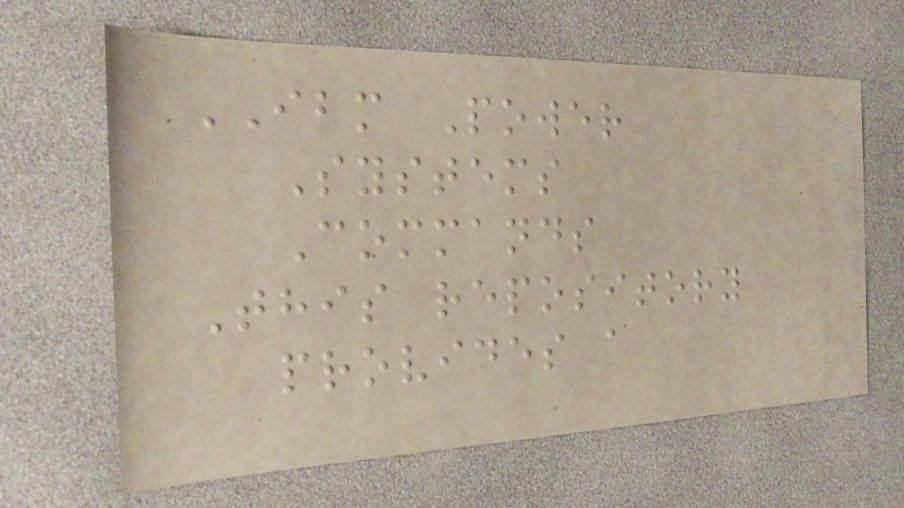IBM Power
Systems
Commands
This repository
provides a
